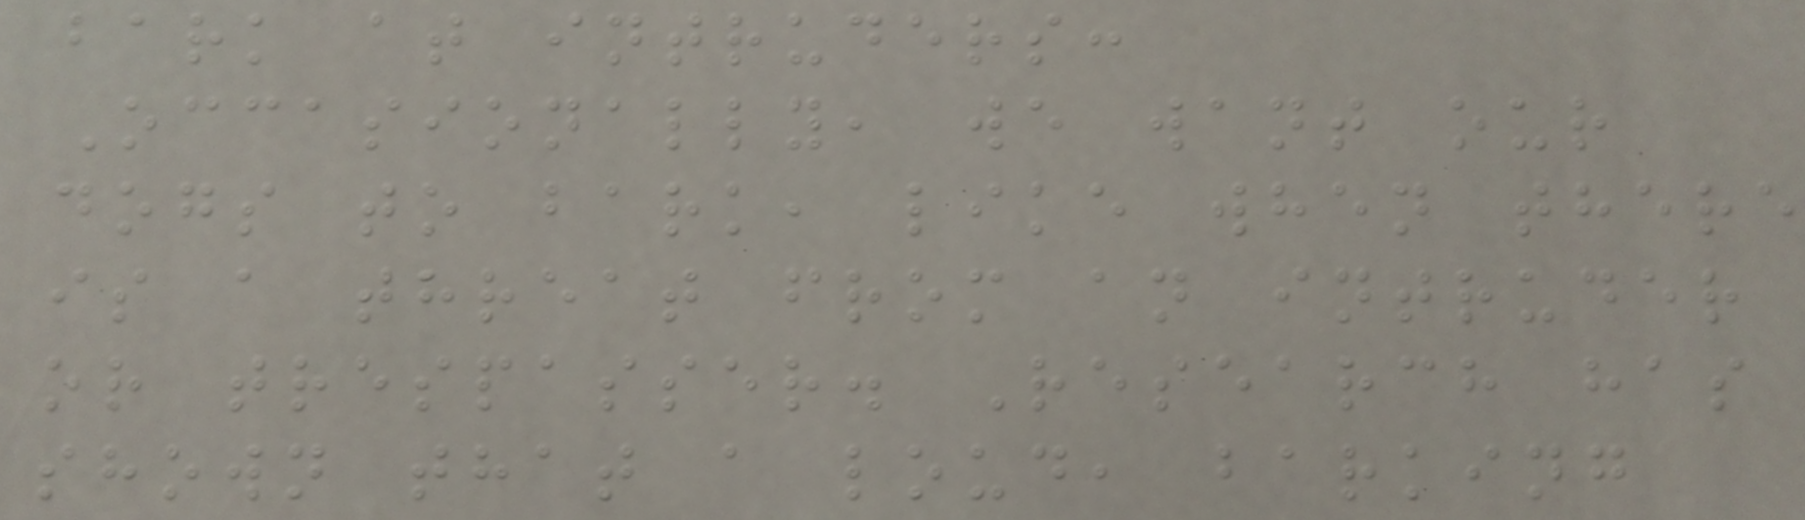bark at intruders:
Occasionally, we want our
dogs to bark, like when there
is a threat from an intruder
or trespasser. Research has
shown that a loud, barking
